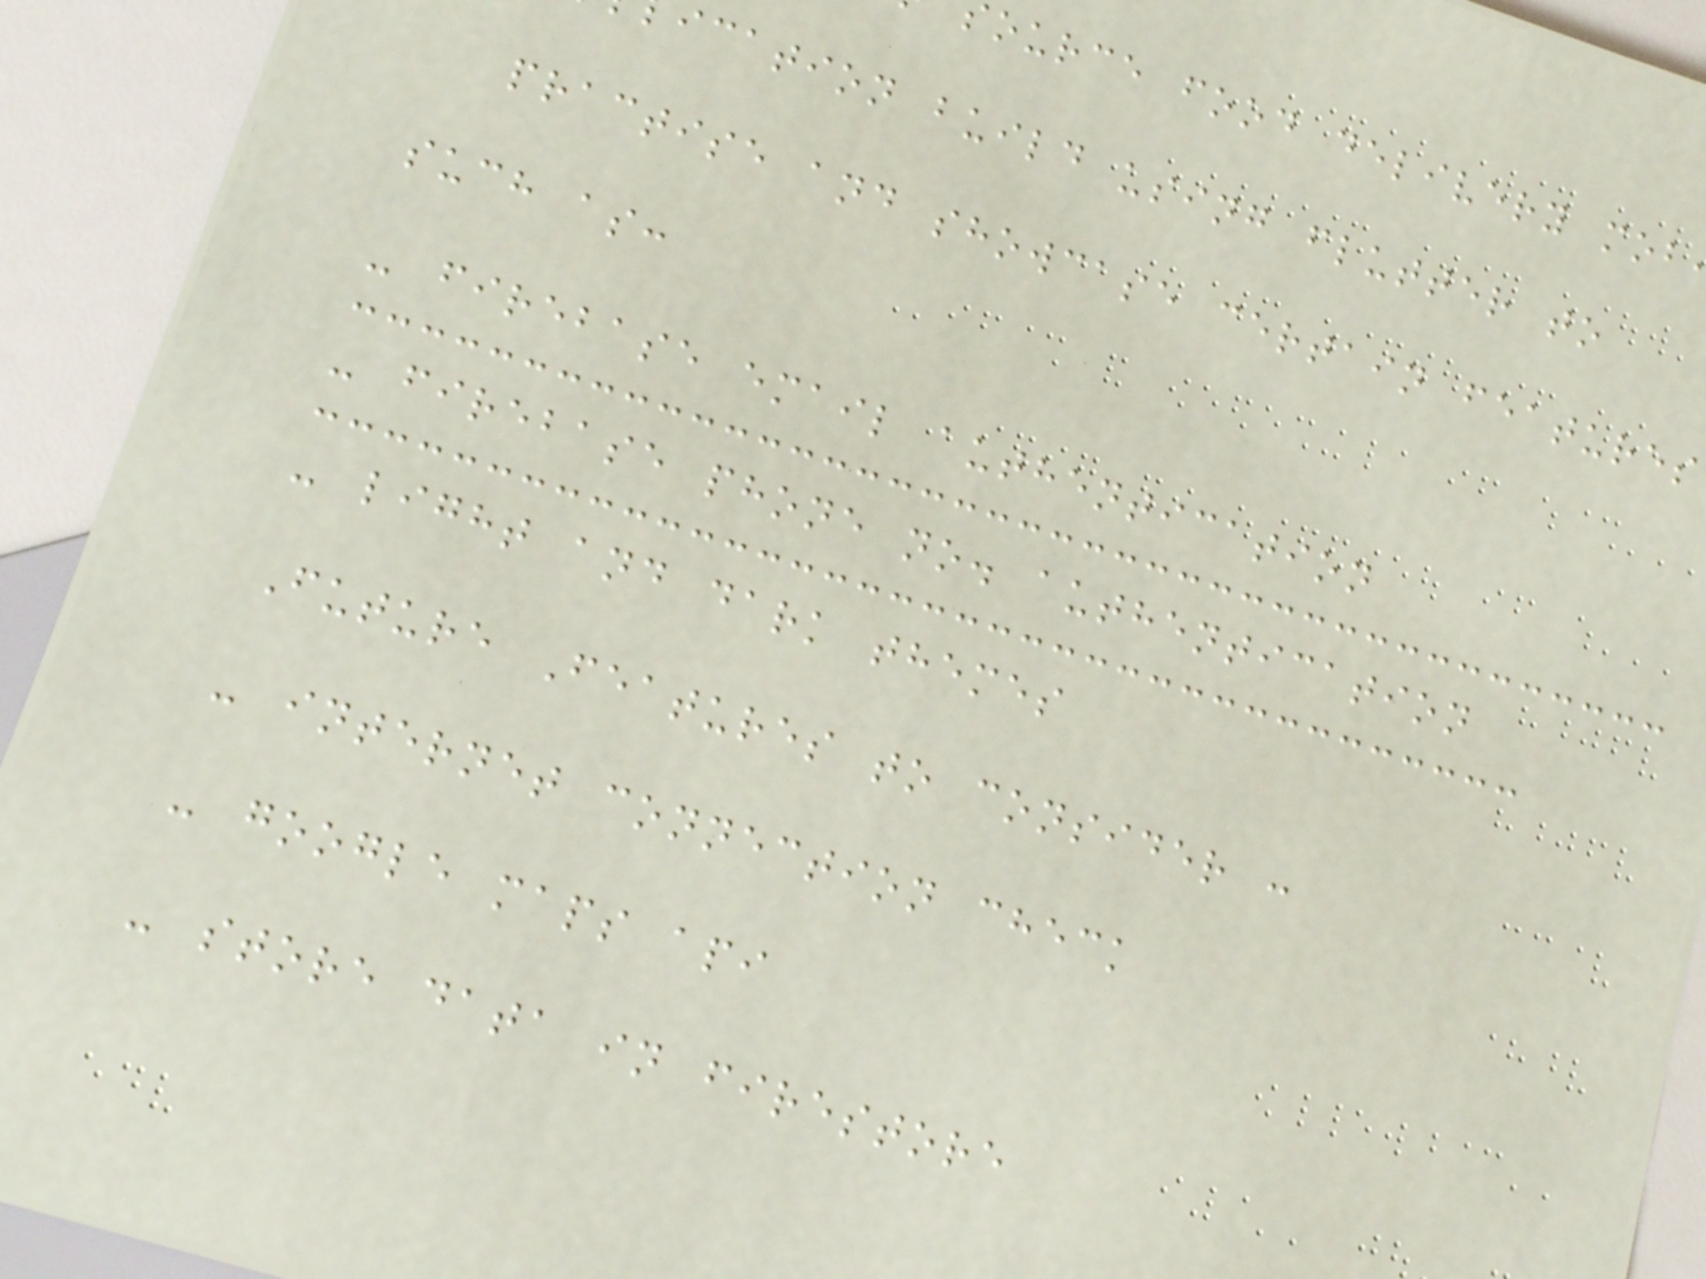ource food delivery mob
ication build using flutter to
practise and showcase certain features
such as:
- firebase email authentication
- firebase phone no. authentication
- light and dark themes
Future Features to consider :
- internet connection check
- google maps api
- store data in firestore
